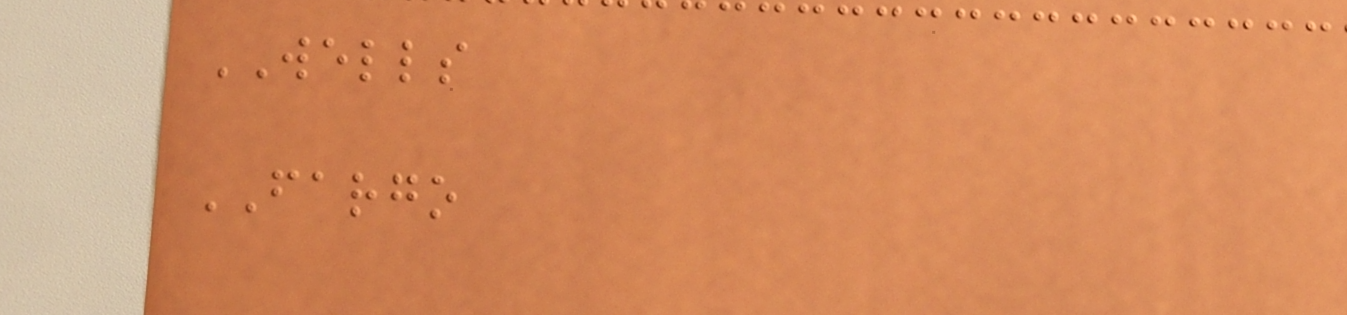WELLS
FARGO
